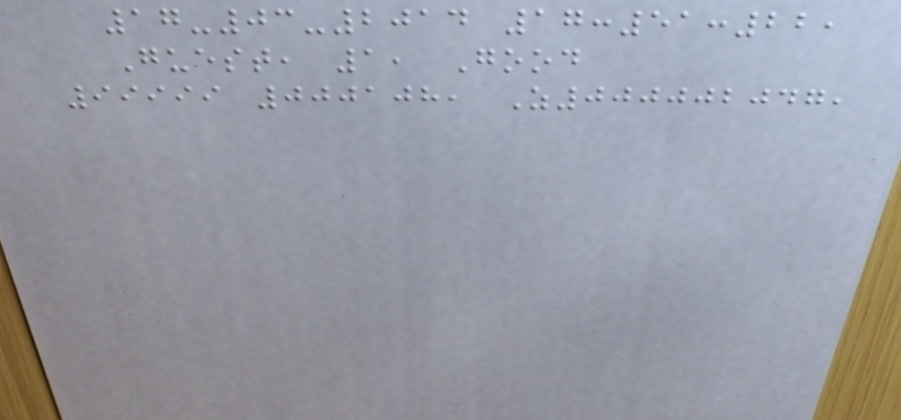17-03-2014 17:51:22,
Guest, 1, Good
99999 000108, Z000002047,
